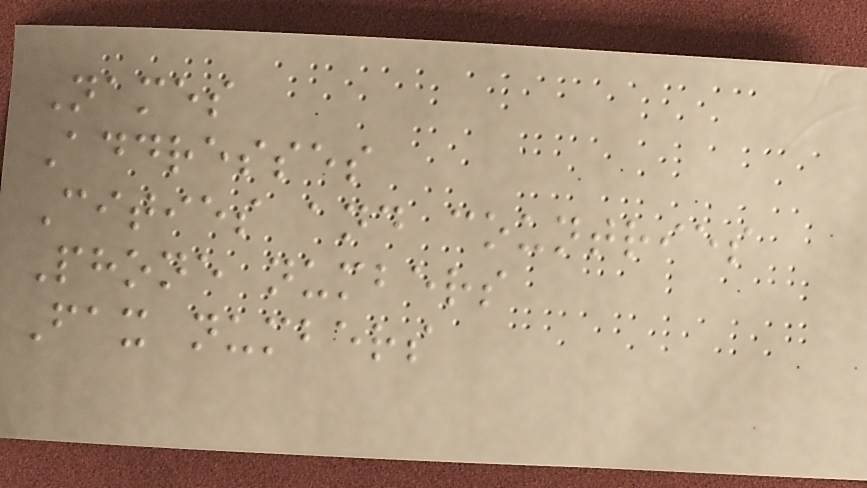Names
Addresses
Cities and countries
Phone numbers
Fax numbers
